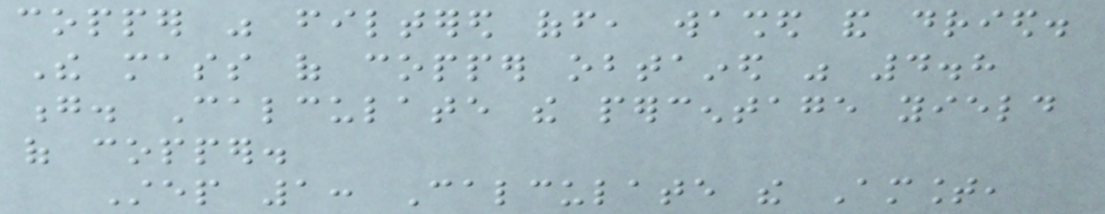copper was filtered off, washed and dried.
The mass of copper obtained was 4.8
g. Calculate the percentage yield
of copper.
Step 1: Calculate the Amount,
